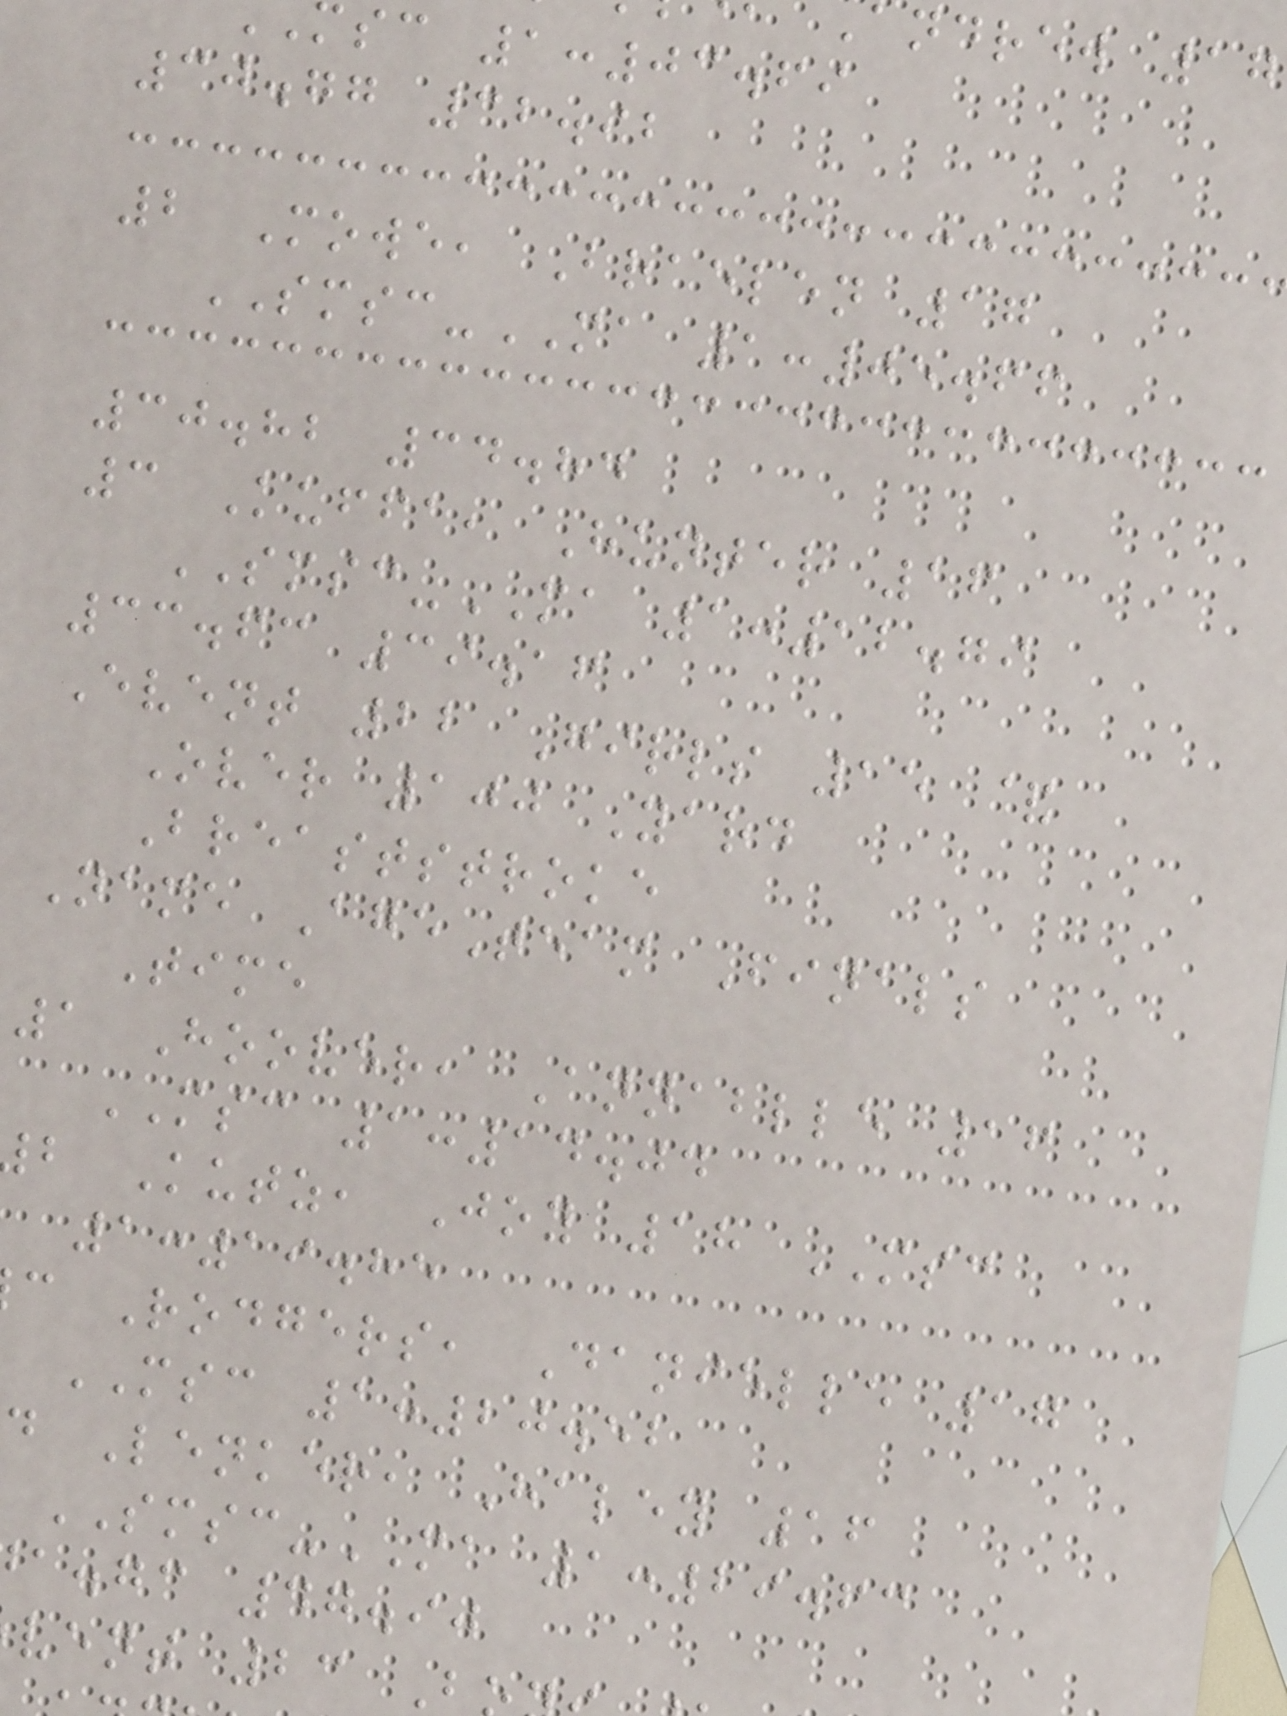andrew 17
sc 1:03.69
30.77 32.92
2 Mowe, Braelen 17
SMSC-MA 1:05.66
30.82 34.84
3 Kuffa, Hunter 16
SMSC-MA 1:12.79
33.63 39.16
Event 22 Girls 15 &
Over 100 Yard
Breaststroke
Name AgeTeam Finals
Time
1 Hoover, Annablle 16
MSC 1:14.04
b Kutz, Joy 18 MSC
1:19.85
c Rodgers, Danielle 17
MSC 1:20.52
d Lenker, Haley 16
SMSC-MA 1:29.63
a.gc 47.90
vent 23 B
